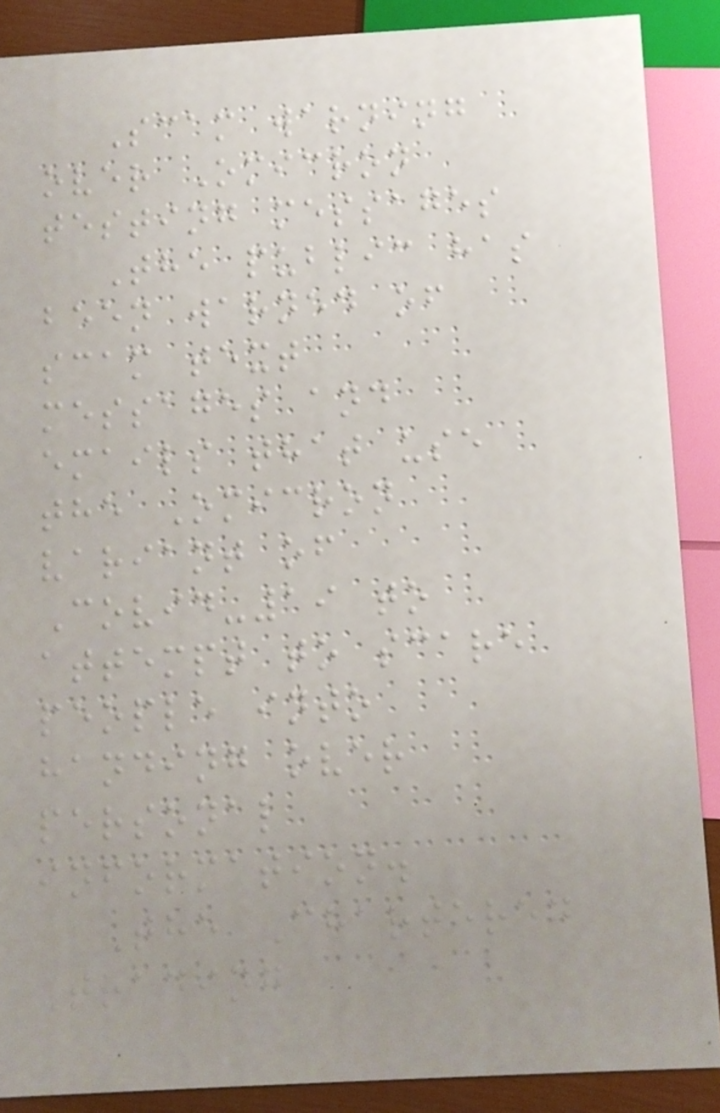Scam warning
over Omicron
testing messages
The public has
been warned of
scam text
messages and
emails that use
the Omicron
variant of
Covid-19 to
attempt to scare
people into
handing over
personal
information.
The Chartered
Trading
